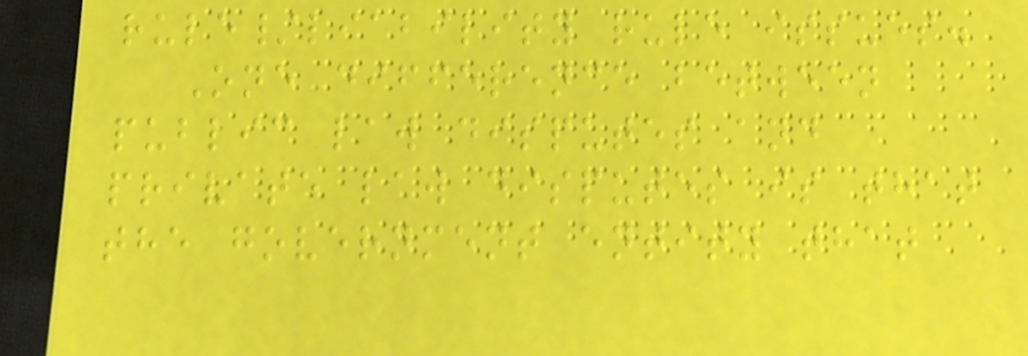rule/liability rule issues.
One difference between
public law disputes and
private law disputes is that
the government entity that
